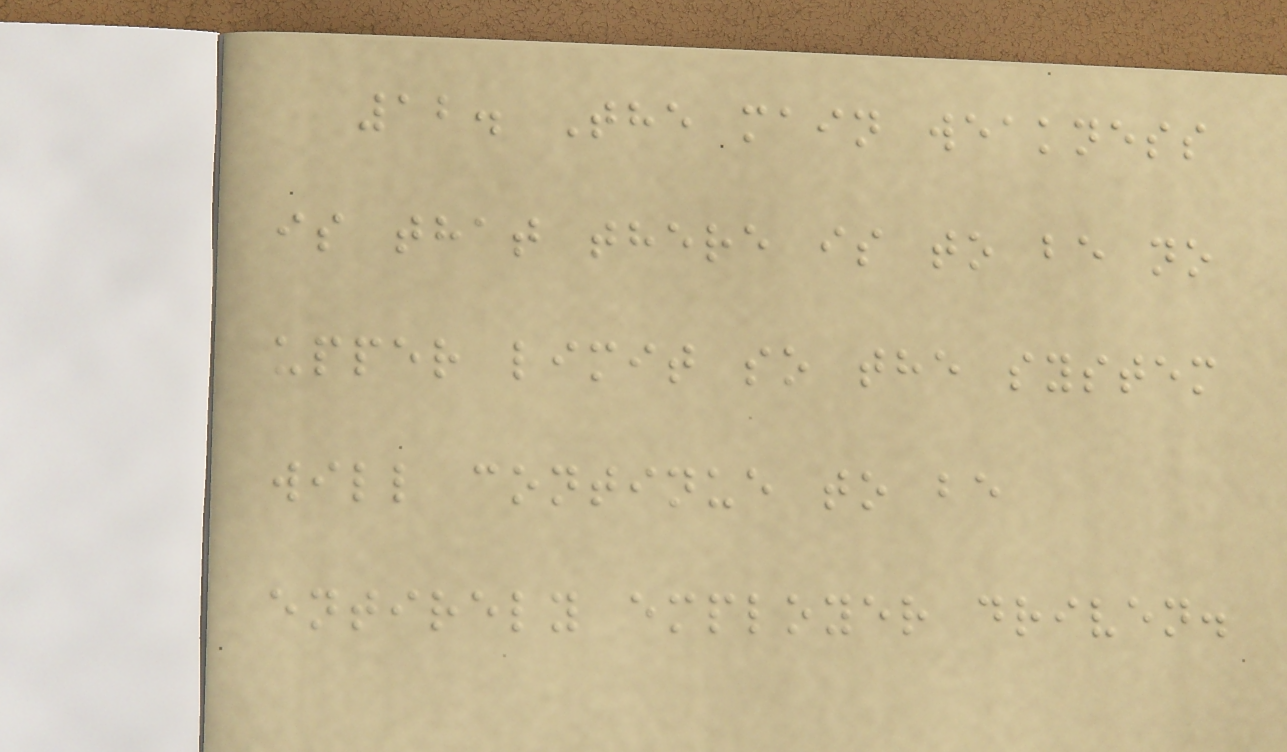12. The main weakness
is that there is to be no
upper limit so the system
will continue to be
entirely employer driven.
